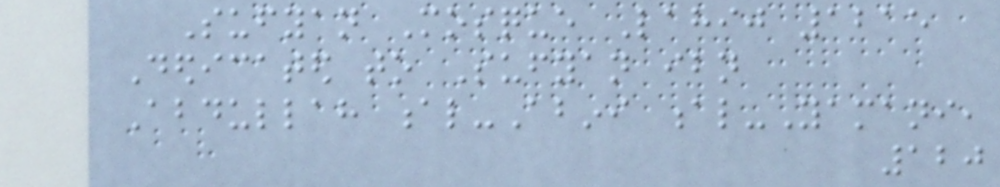Sufyan Mosque Lahij 1215
Dedicated to Sufyan ibn
Abdullah al-Abini al-Yamani,
120
